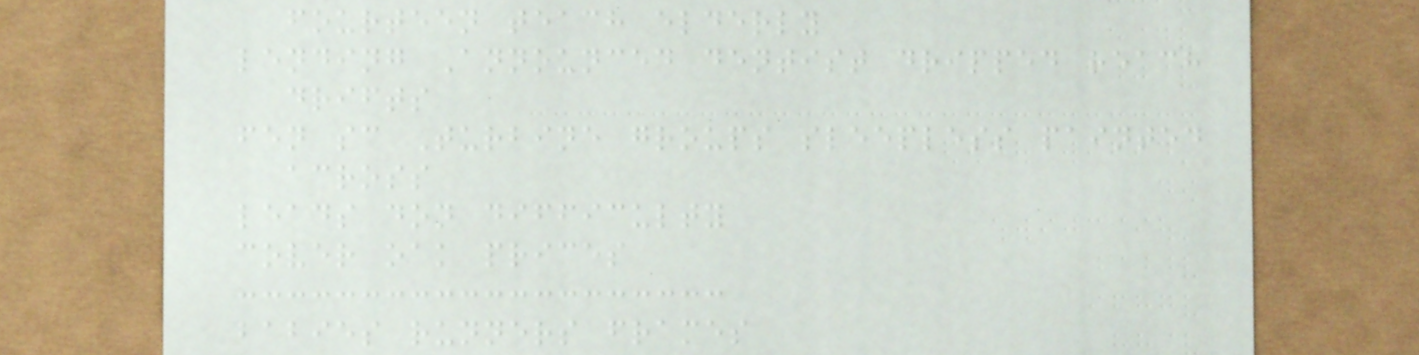fourteen teach elderly
lending Announced dentist dripped reach
drifts
fen sc Turbine groups sleepless painted
across
leads don difficulty
cover oak prices
babies runners frames
